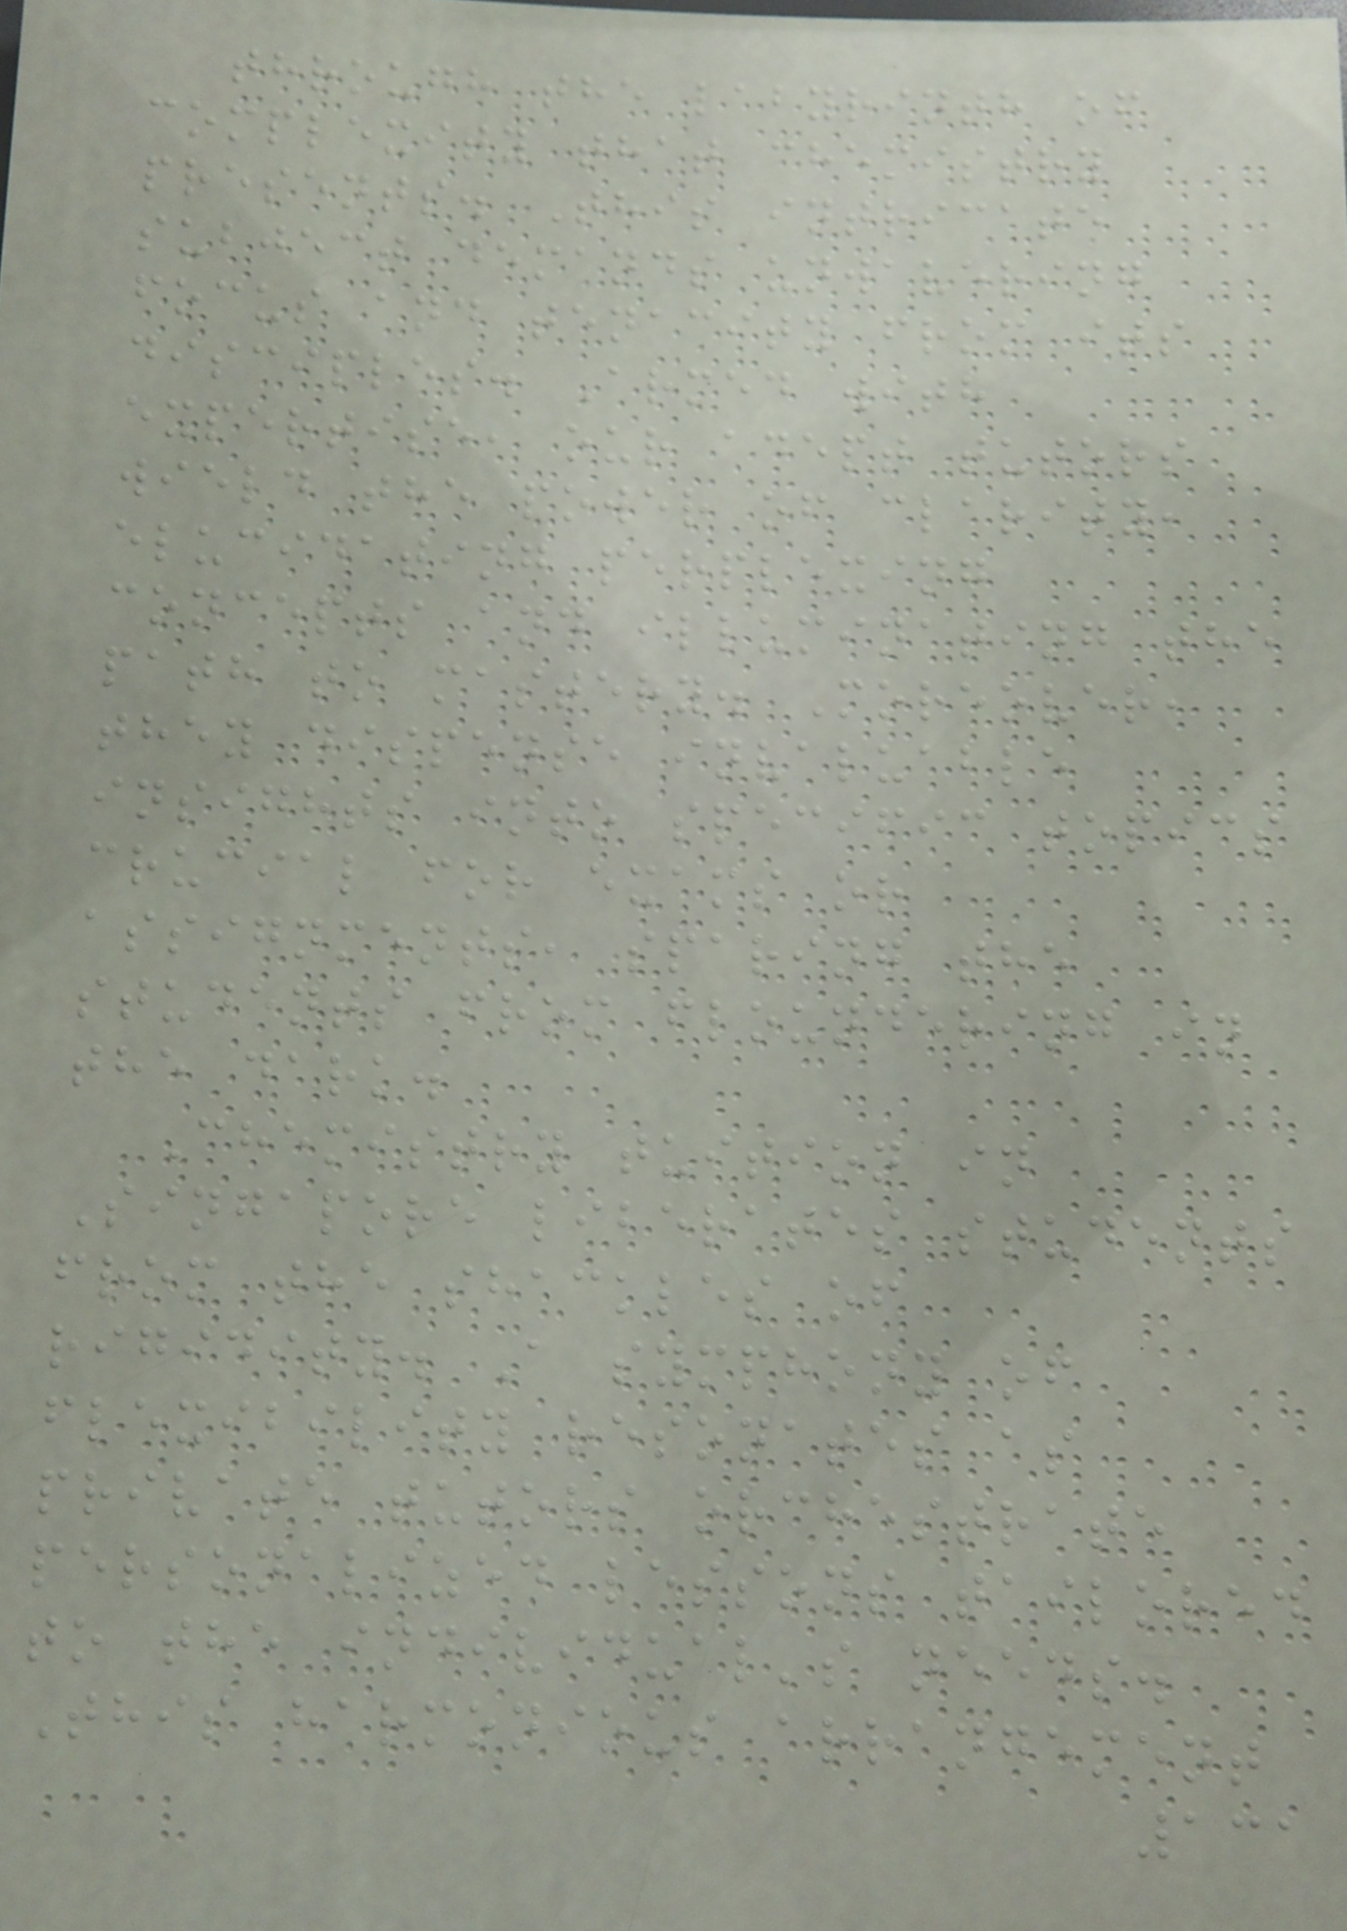through the labyrinth of
complexity that chemistry
presents. This intricate
subject demands unwavering
focus and tenacity from its
disciples. Armed with
expertise, our adept tutors
wield the power of clarity,
elucidating perplexing
concepts and illuminating the
path to mastery. Moreover,
they dispense invaluable
insights into specific topics
crucial for exams or
assignments, sparing the
students from floundering in
the dark.
Chemistry tuition in
Singapore liberates students
from the shackles of
rigidity. A symphony of
flexibility resonates as
private tutors orchestrate
personalized lessons tailored
to the individual's needs.
This harmonious arrangement
131
